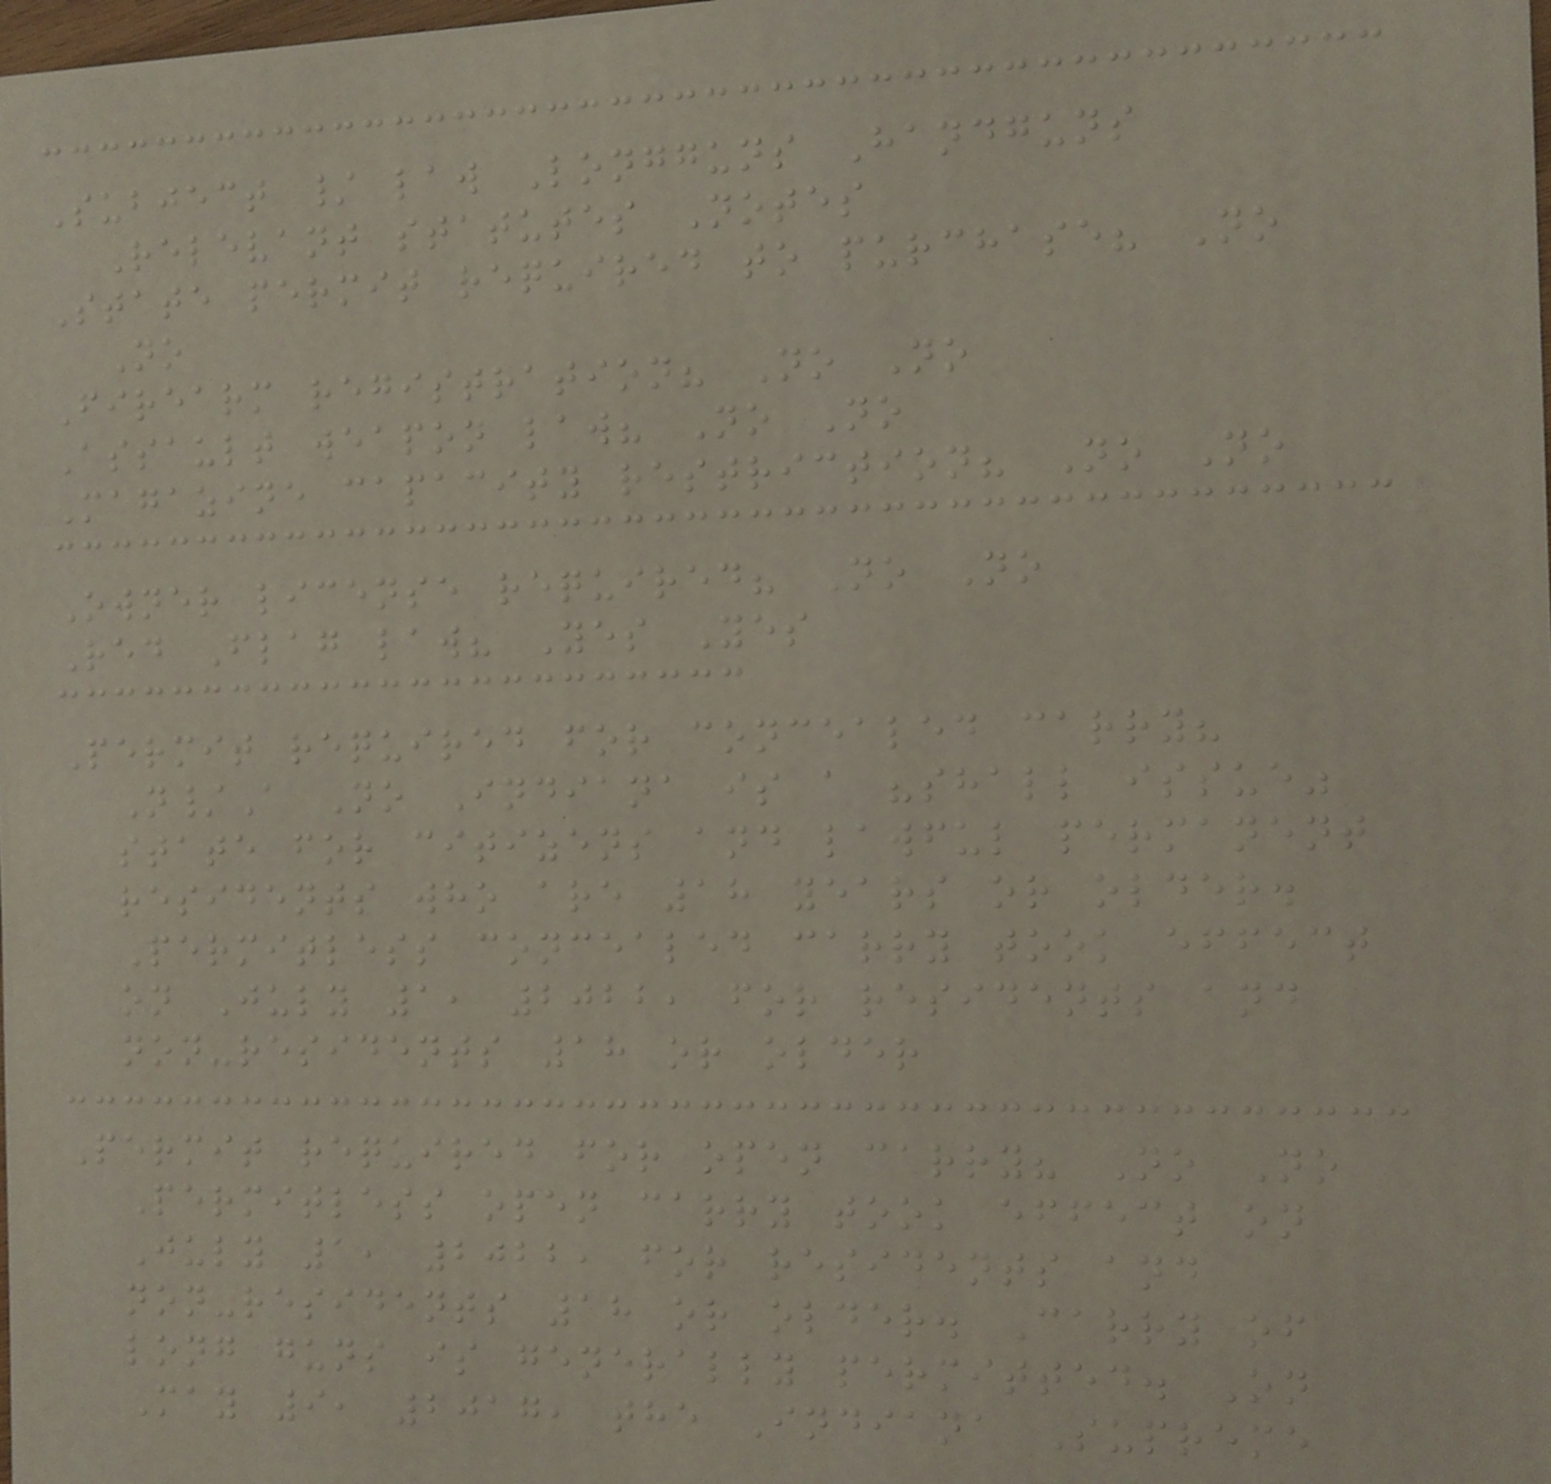Subject / law Longguns Handguns
Relevant statutes Notes
State permit required to purchase? No
No
Firearm registration? No No
Assault weapon law? No No
Magazine capacity restriction? No No
Owner license required? No No
Red Flag law? Yes Yes
Permit required for concealed carry?
N/A No Indiana is a "shall issue"
state for citizens and lawful permanent
residents who are 18 years or older.
Permitless concealed carry took effect
on July 1, 2022, for residents and
non-residents 18 or older
Permit required for open carry? No No
Permitless open carry took effect on
July 1, 2022, for residents and
non-residents 18 or older. Carry of
long guns is generally permitted. On
May 9, 2017, the Indiana Supreme
